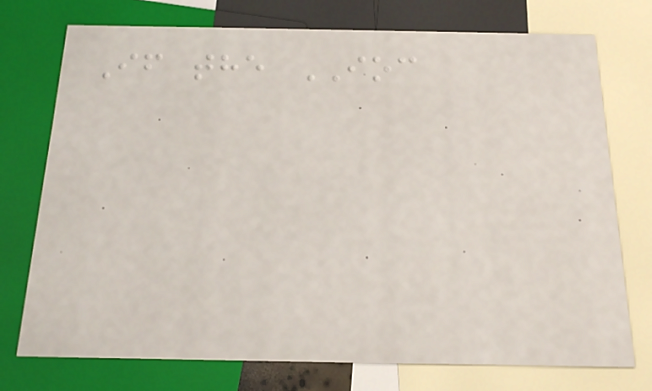If the IOC
